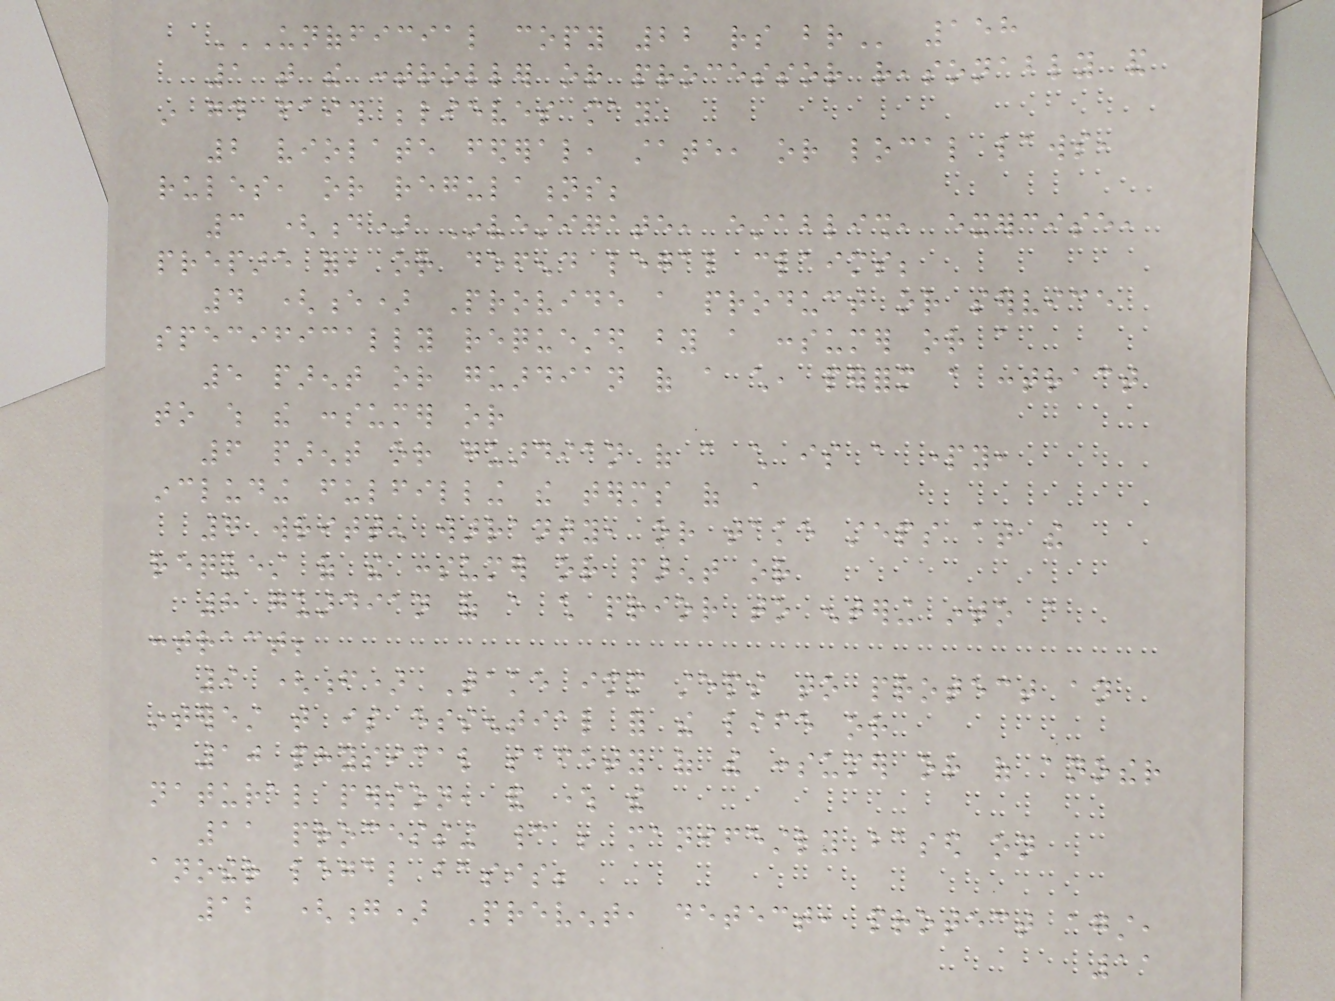UNOFFICIAL COPY 22 RS BR 158
1 that the controller or processor reasonably and
in good faith believes may
2 violate federal, state, or local laws,
rules, or regulations;
3 (d) Investigate, establish, exercise,
prepare for, or defend legal claims;
4 (e) Provide a product or service
specifically requested by a consumer or a
5 parent or guardian of a child, perform a contract
to which the consumer or
6 parent or guardian of a child is a party,
including fulfilling the terms of a
7 written warranty, or take steps at the
request of the consumer or parent or
8 guardian of a child prior to entering into a
contract;
9 (f) Take immediate steps to protect an
interest that is essential for the life or
10 physical safety of the consumer or of another
natural person, and where the
11 processing cannot be manifestly based on
another legal basis;
12 (g) Prevent, detect, protect against,
11
